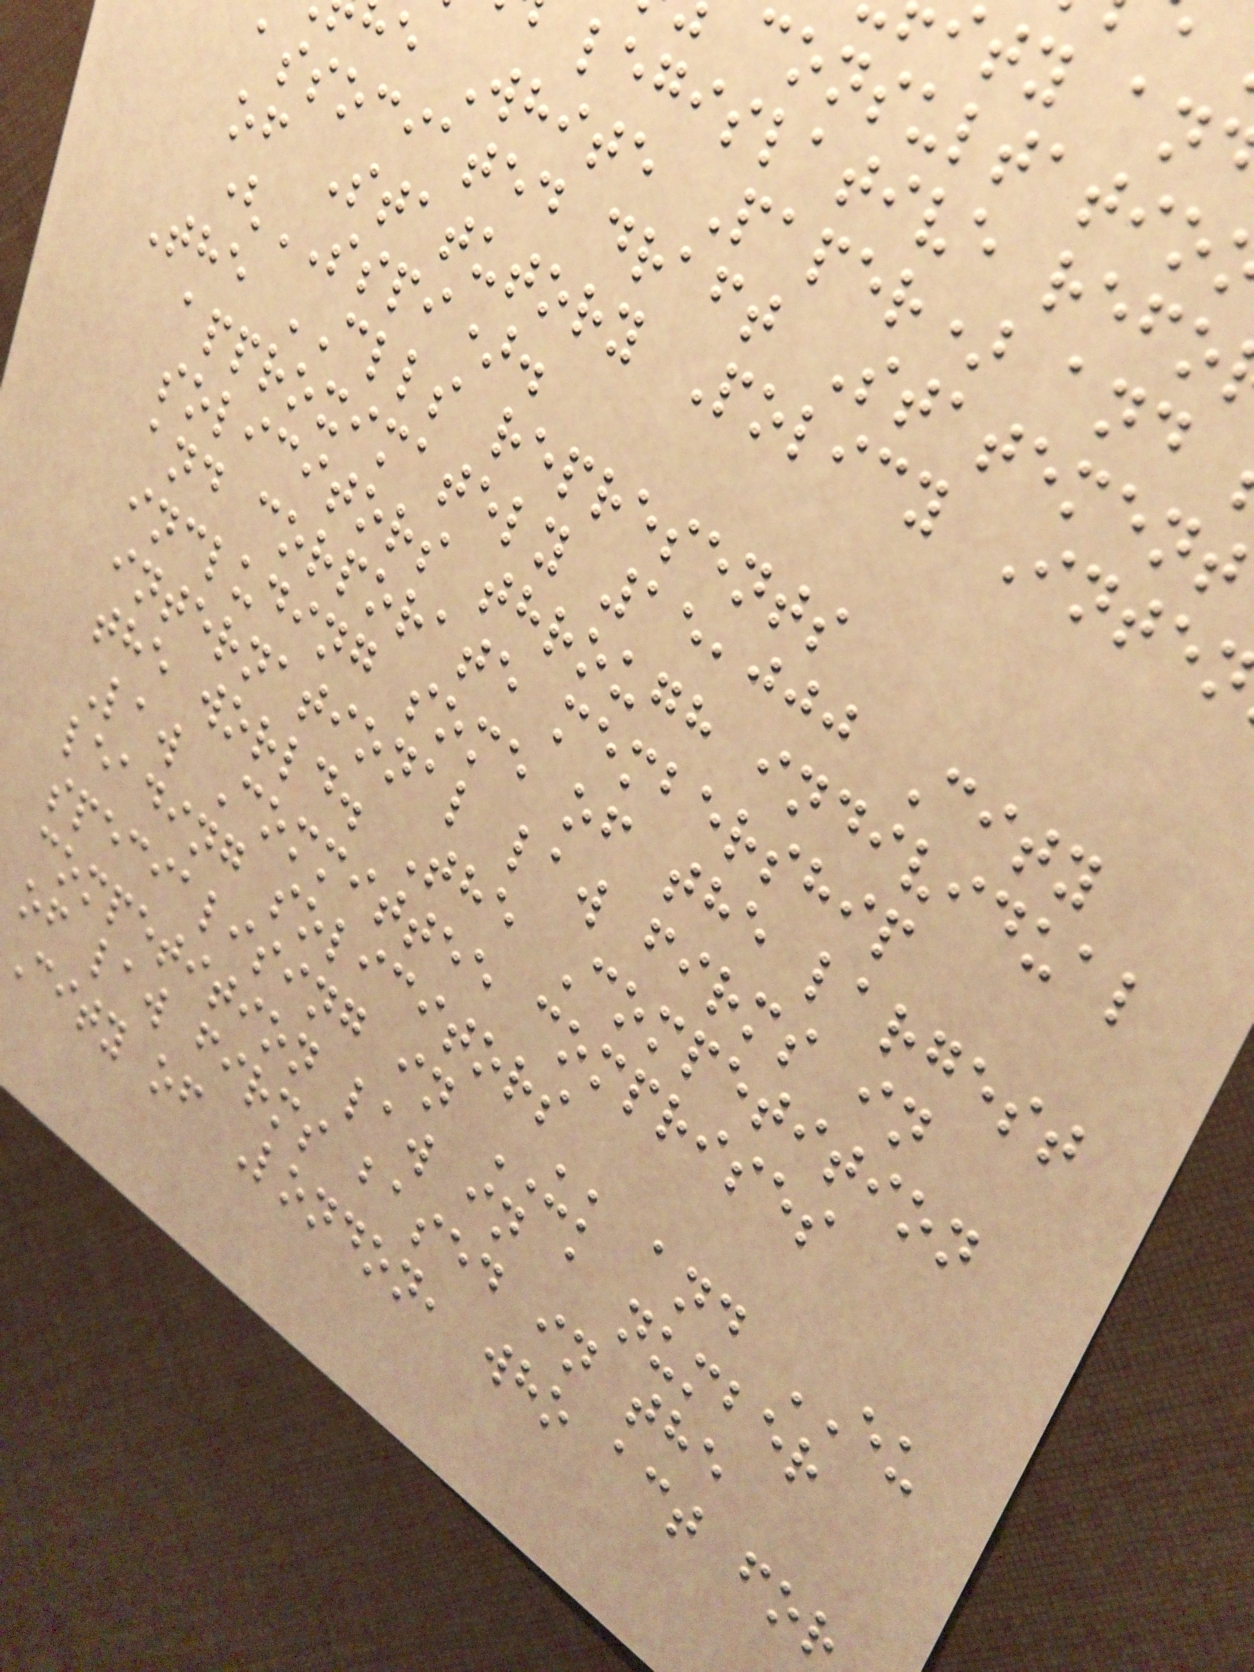consultatio
legislative refo
e White Paper) and
associated draft Statement
of Statutory Policy Inte
(SSPI).
The CLLS represents
approximately 15,000 City
solicitors through individual
and corporate membership
including some of the largest
international law firms in
the world. The Competition
Law Committee comprises
leading solicitors
specialising in UK and EU
competition law in a number
of law firms based in the
City of London, who act for
